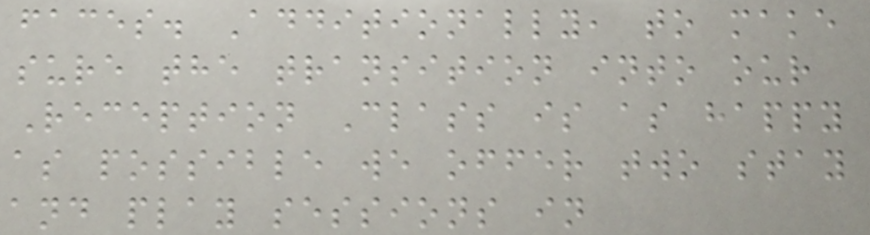faces. Additionally, to make
sure the transition into our
Reception Class is as happy
as possible we offer two stay
and play sessions in
